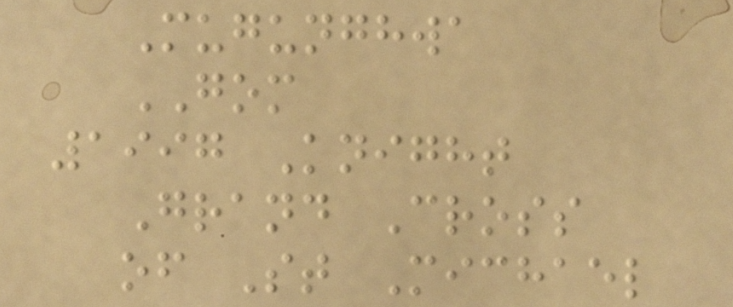Mugunghwa
GOM
1997 Knight
Grand Cross
of St Michael
